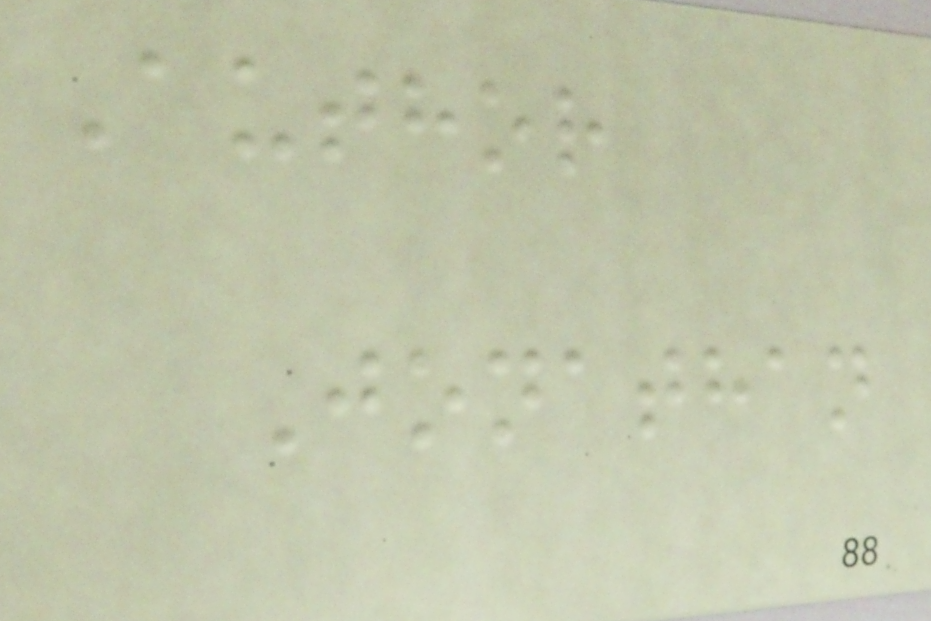Author
Jonathan
